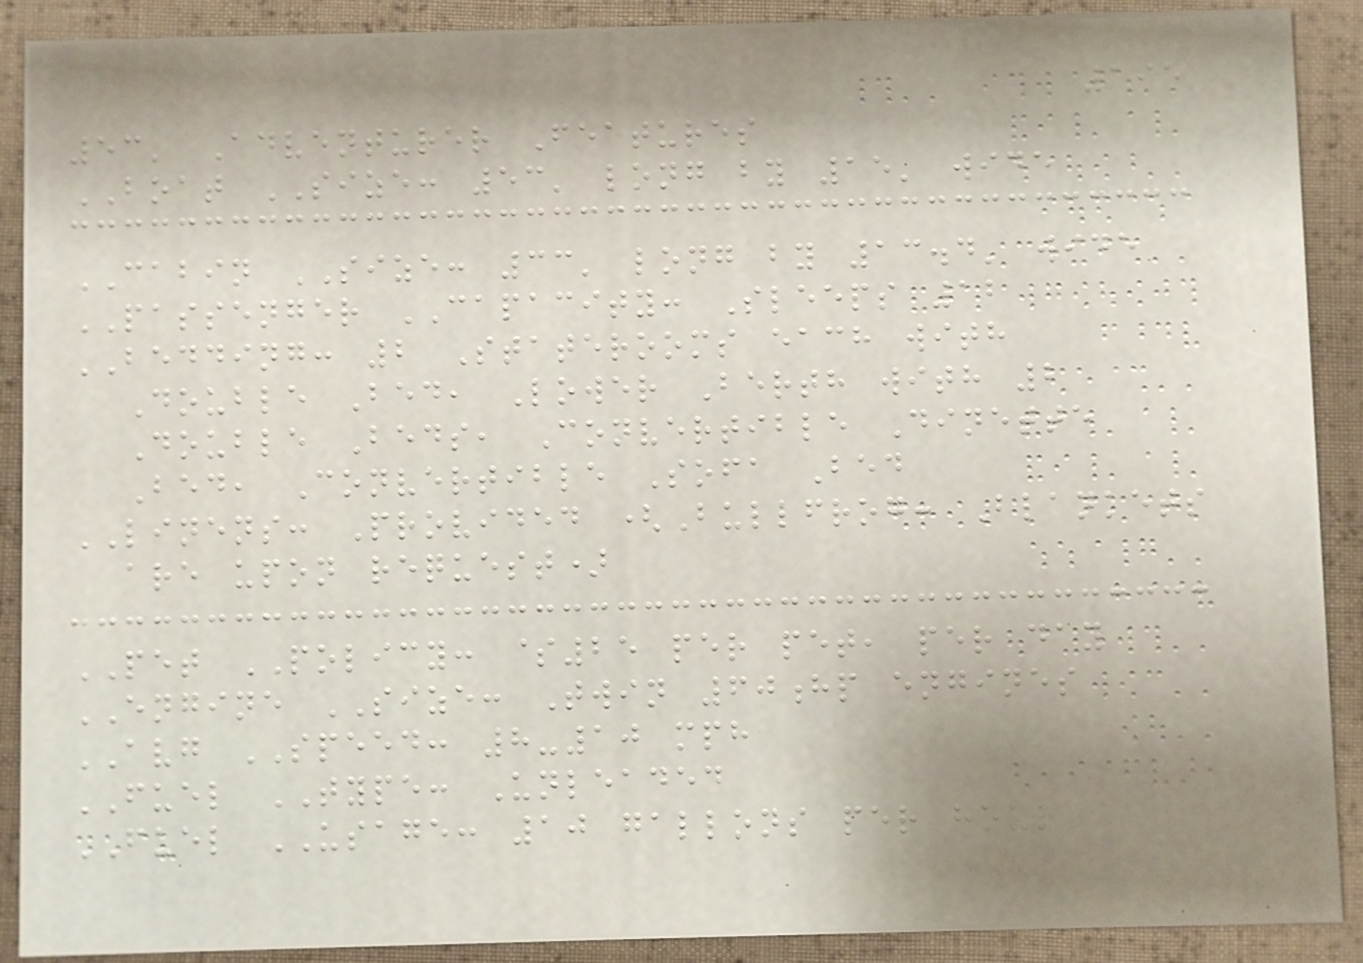195
53' Adventurer Features
BOAT SIZE: 53' long by 15' wide
CABIN SIZE: 33' long by 13.4' wide
PASSENGER CAPACITY: Sleeps 12
BEDDING: 2 Staterooms each with
Double Bed, Lower Berth with 2
Double Beds, Convertible Dinette
Bed, Convertible Sofa Bed
LINENS: Provided (Bullfrog: Blankets
are upon request)
PET POLICY: $25 per pet, per day
ENGINE SIZE: Twin 60hp engines
AVG SPEED: 8-10 mph
FUEL TYPE: Unleaded
FUEL USAGE: 10 gallons per hour
